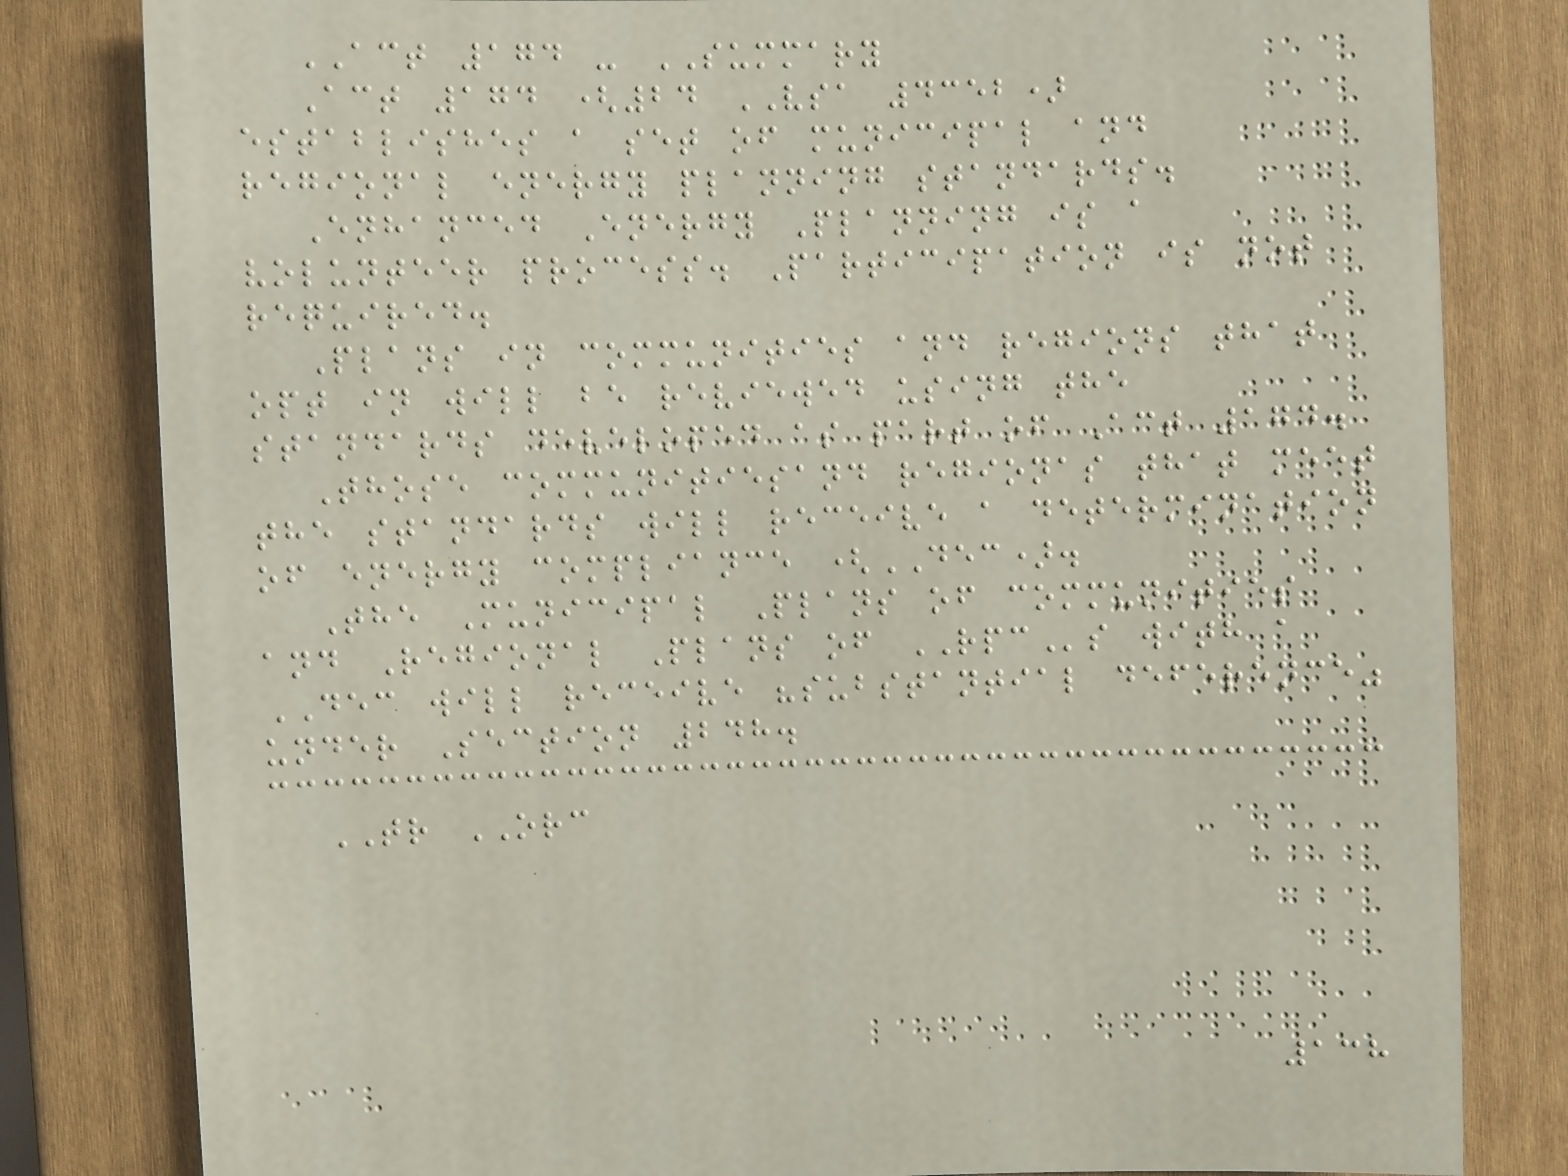ACT 174 - SUMMARY
Act 174 (24 VSA 4352)
establishes a set of municipal and
regional energy planning standards.
Enhanced Energy Planning is a
volunteer process. Participation is not
required.
Plans in communities and regions that
opt in will be reviewed using the
standards developed as part of Act 174.
Those communitiesand regionas that meet
the standards will receive a determination
of energy compliance (DEC).
The Municipal Plans of communities
and Regional Plans of RPCs with a
DEC will receive "substantial deference"
under Section 248.
TR ORC
138
